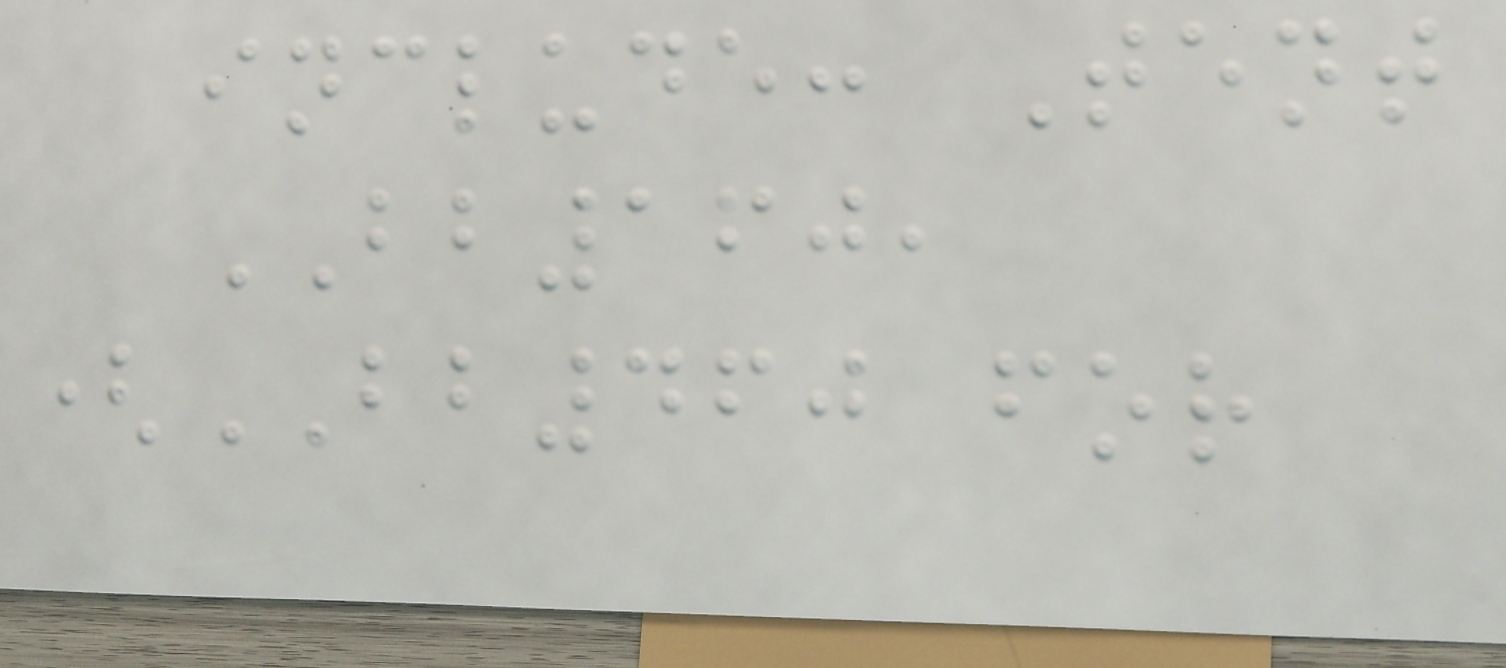include: Tent
BB160,
(BB460 for
